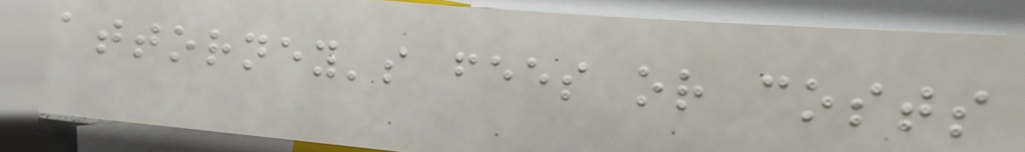attorney's fees or costs
